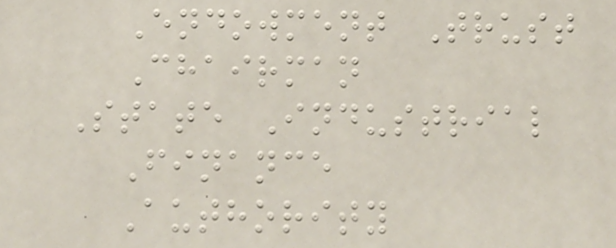Endowment Trust
Chairman
State Industrial
Finance
Authority
